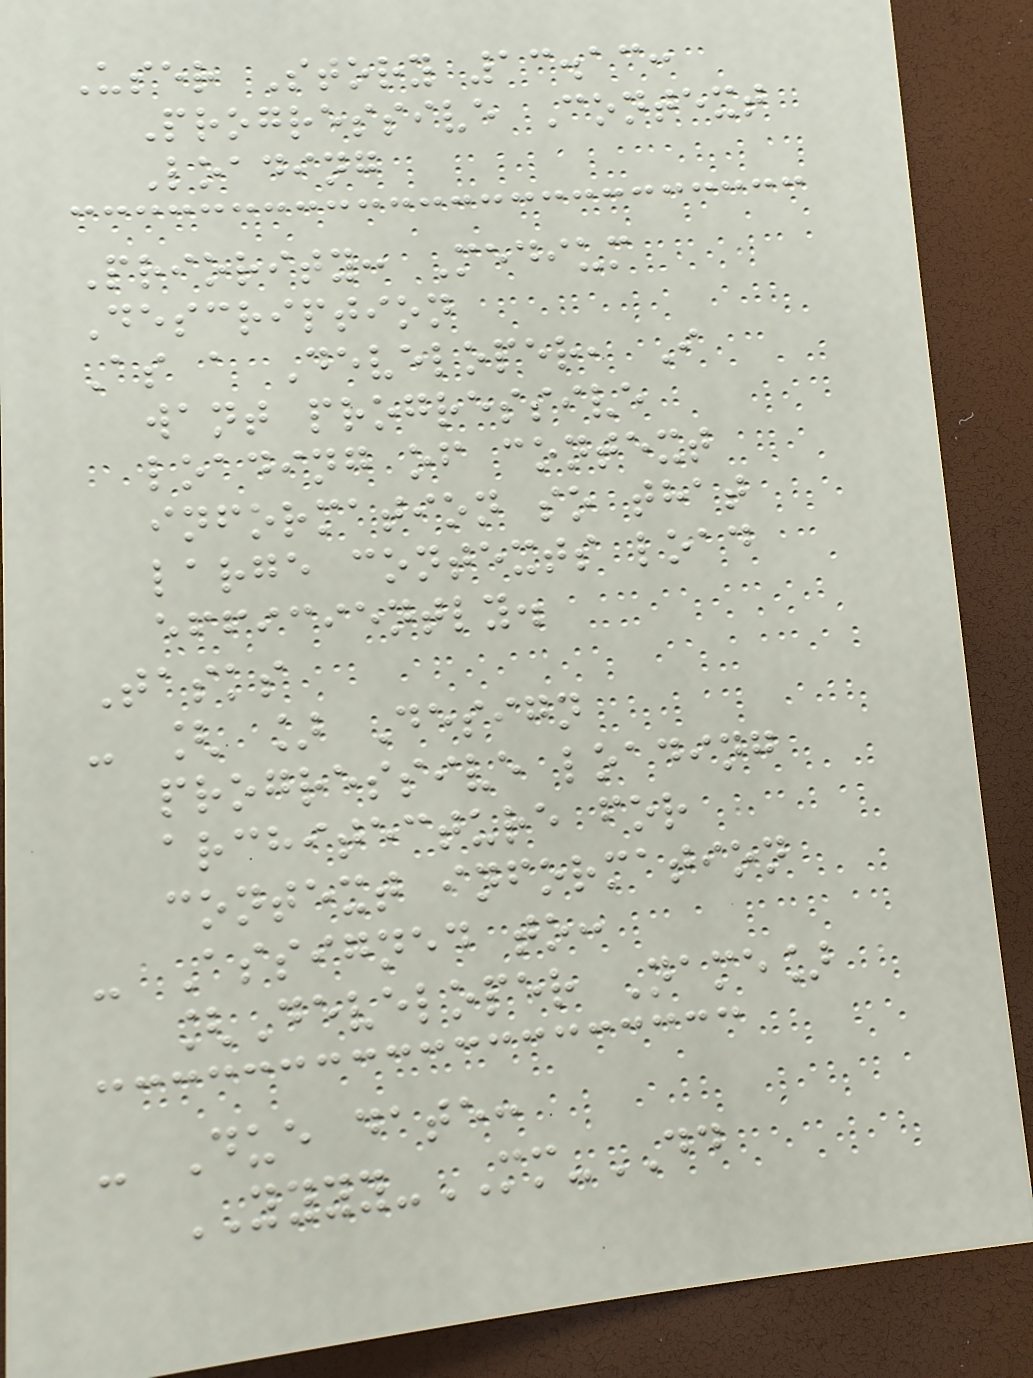User Story 13.13:
Progressive Context
Loading
Priority: Medium
Description
As a Developer, I
want progressive
loading of context
information so that
large contexts load
efficiently.
Tasks
- [ ] Design
progressive loading
architecture for
context information
- Assigned to:
[Developer Name]
- Due date:
YYYY-MM-DD
